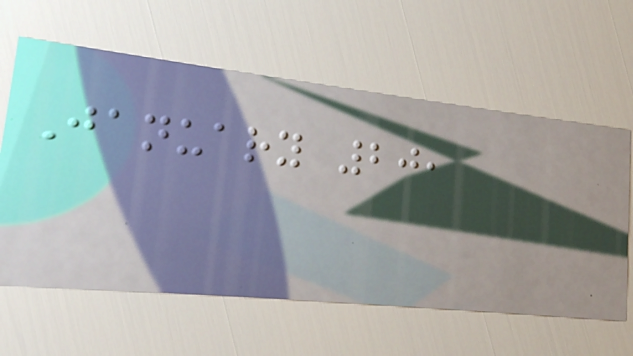January 20,
